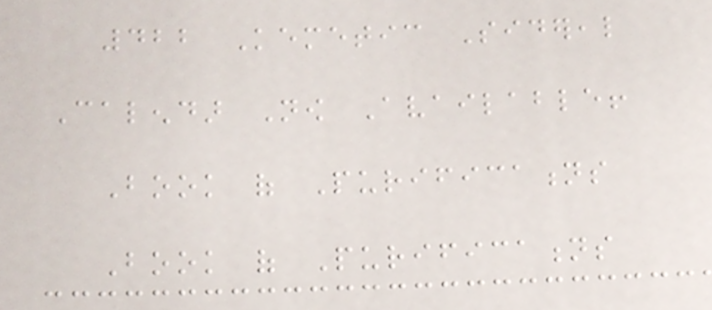422 Kemetic Sidereal
Calendar Now Available!
Book of Purifications
Book of Purifications
